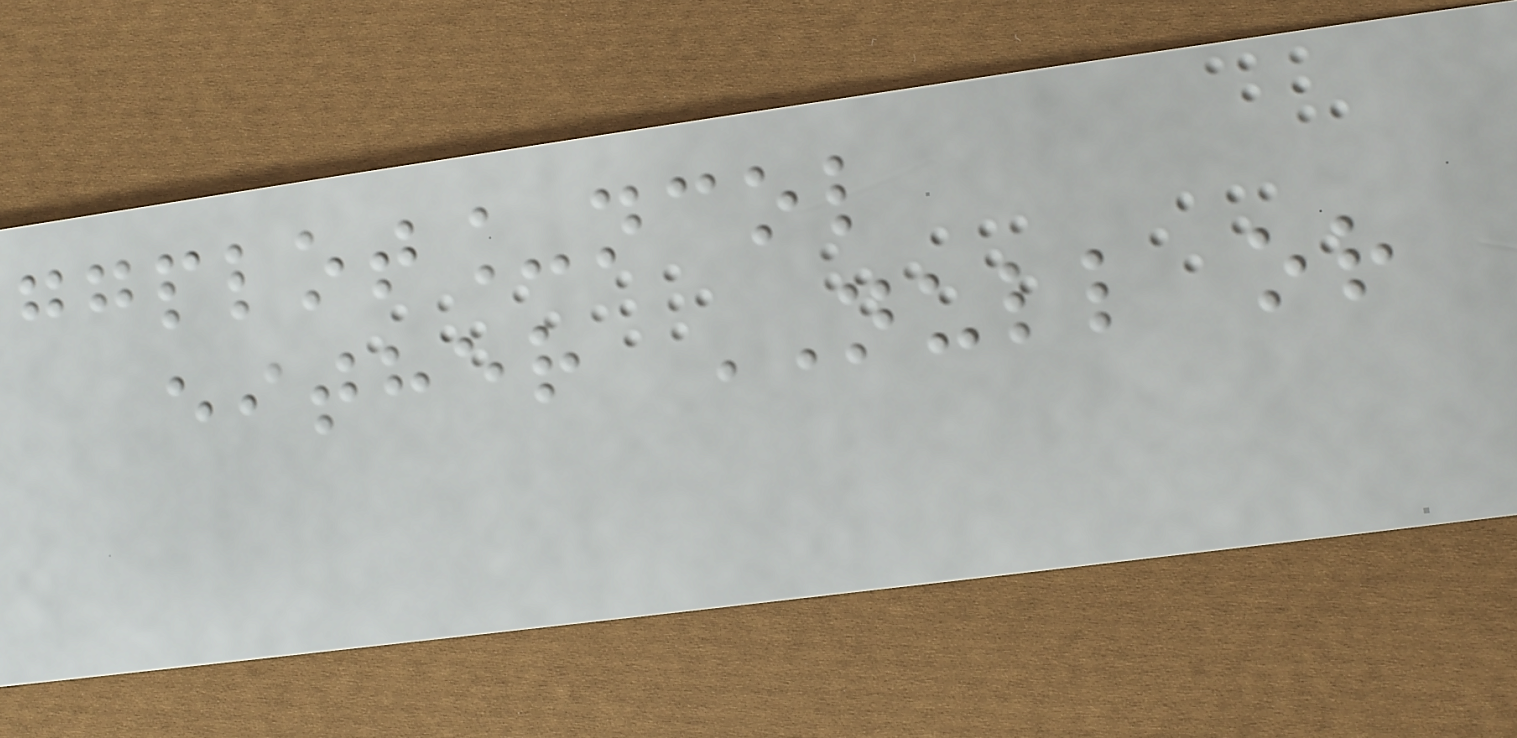ggplot_ncol
either NULL or
